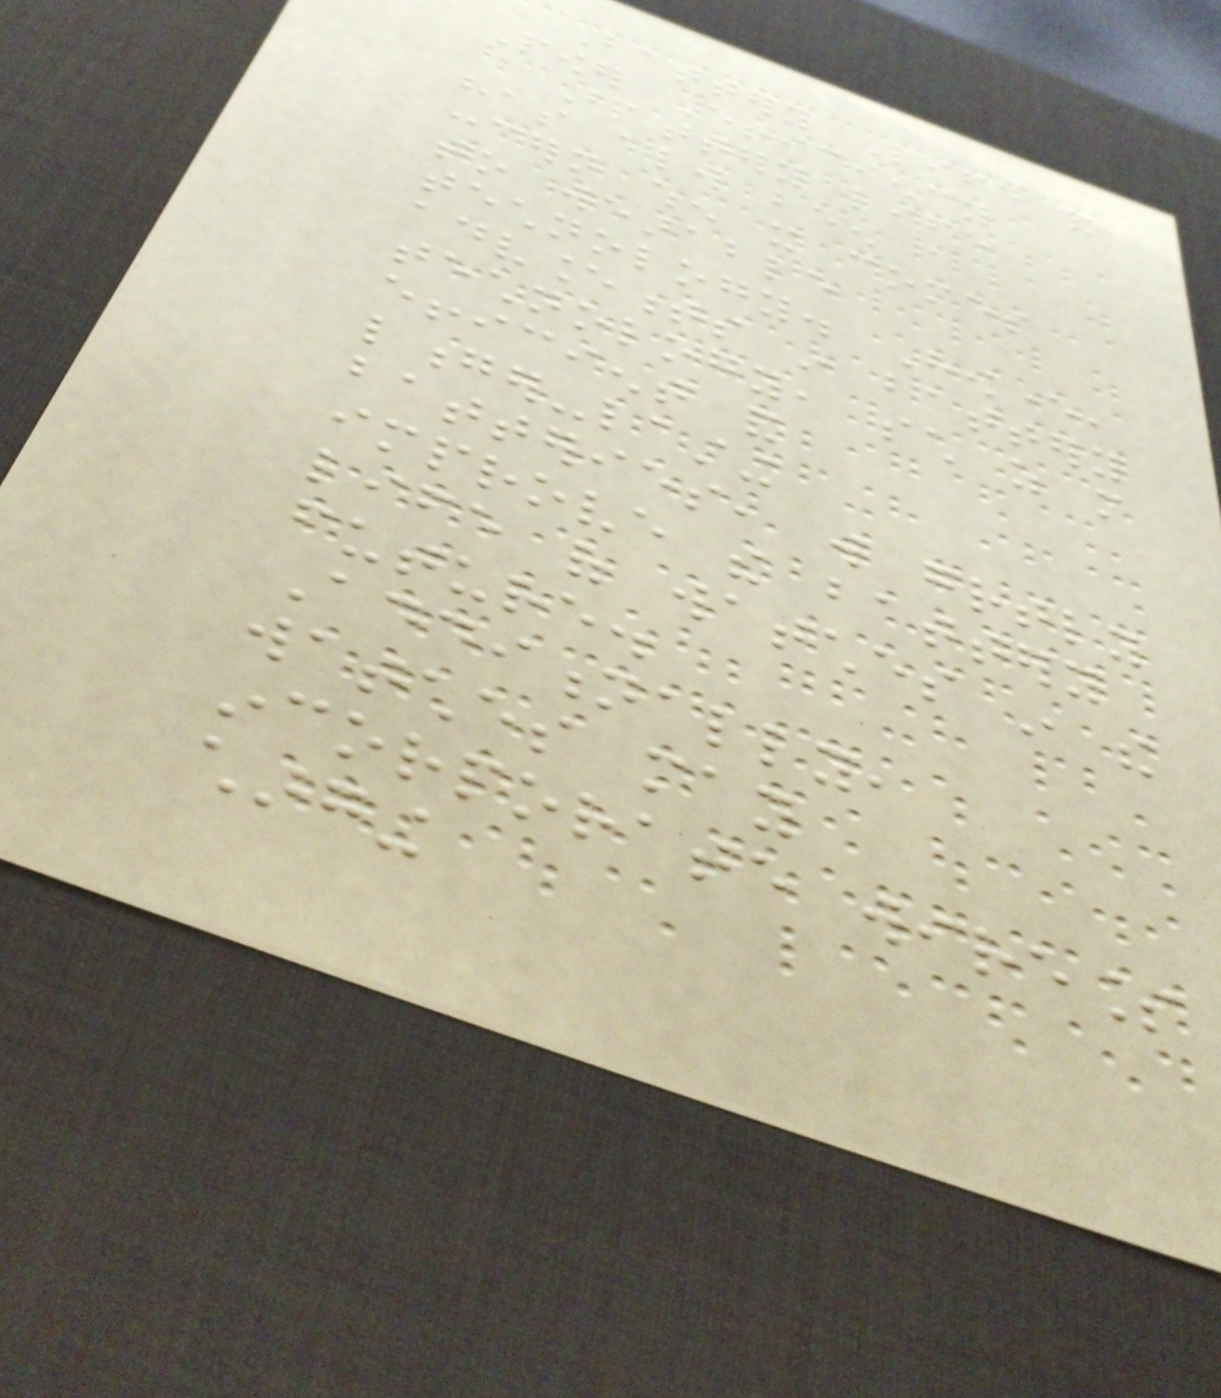Battery Life and
Power Efficiency
Battery life
has always been a
concern when it comes
to wearable
technology. However,
advancements in battery
technology, such as more
efficient and
longer-lasting
batteries, will greatly
improve the battery
life of watches in the
future.
Additionally,
watches may
incorporate wireless
charging
